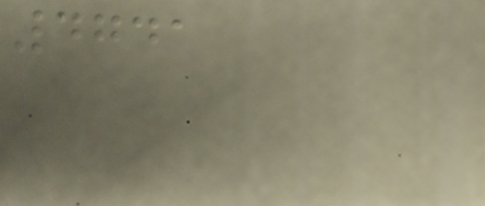4741
